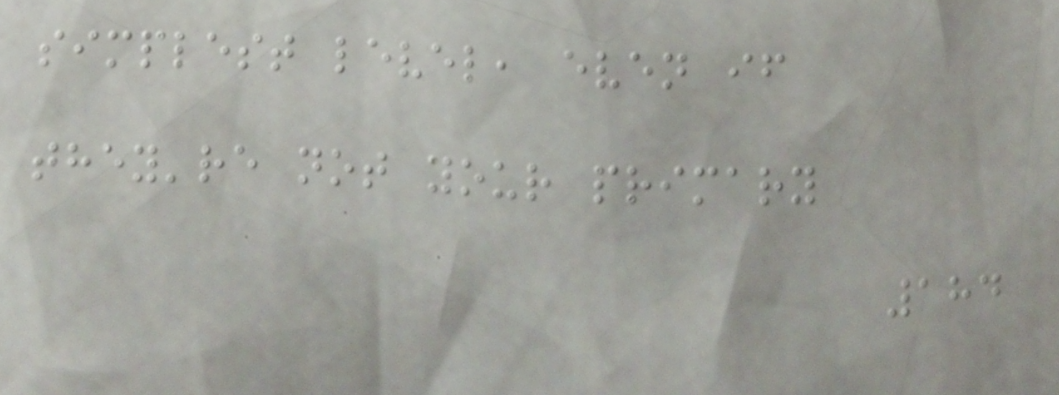simplest level, even if
they're not your primary
184
